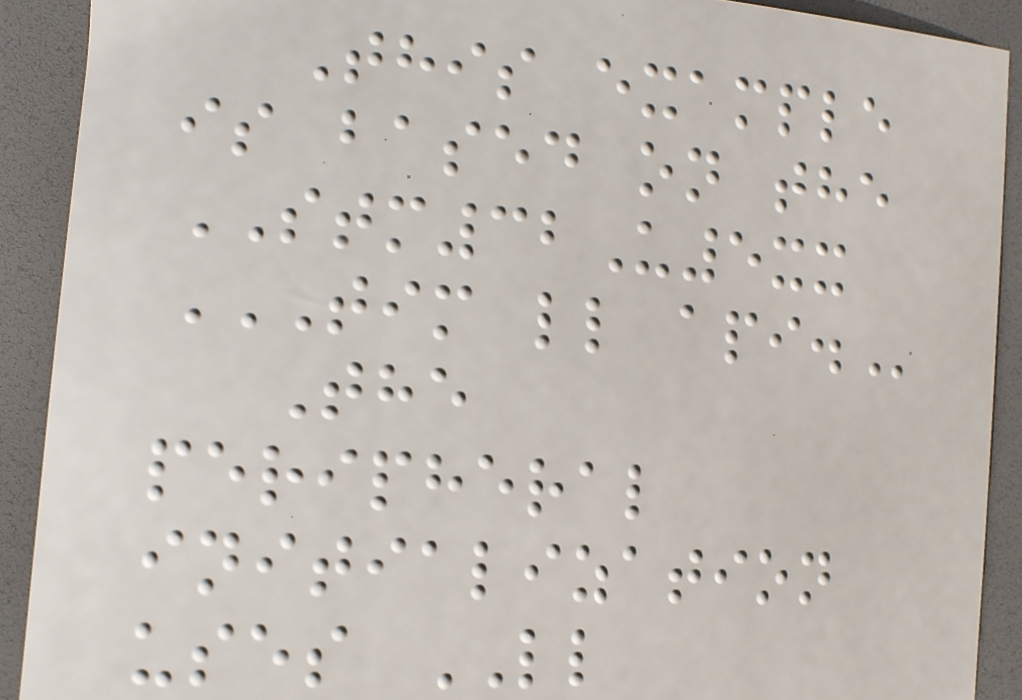This example
is based on the
STM32U5xx
TIM LL API.
The
peripheral
initialization
uses LL
